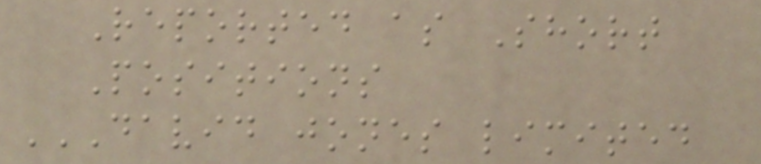Reported as Short
Positions
DAVID JONES LIMITED
